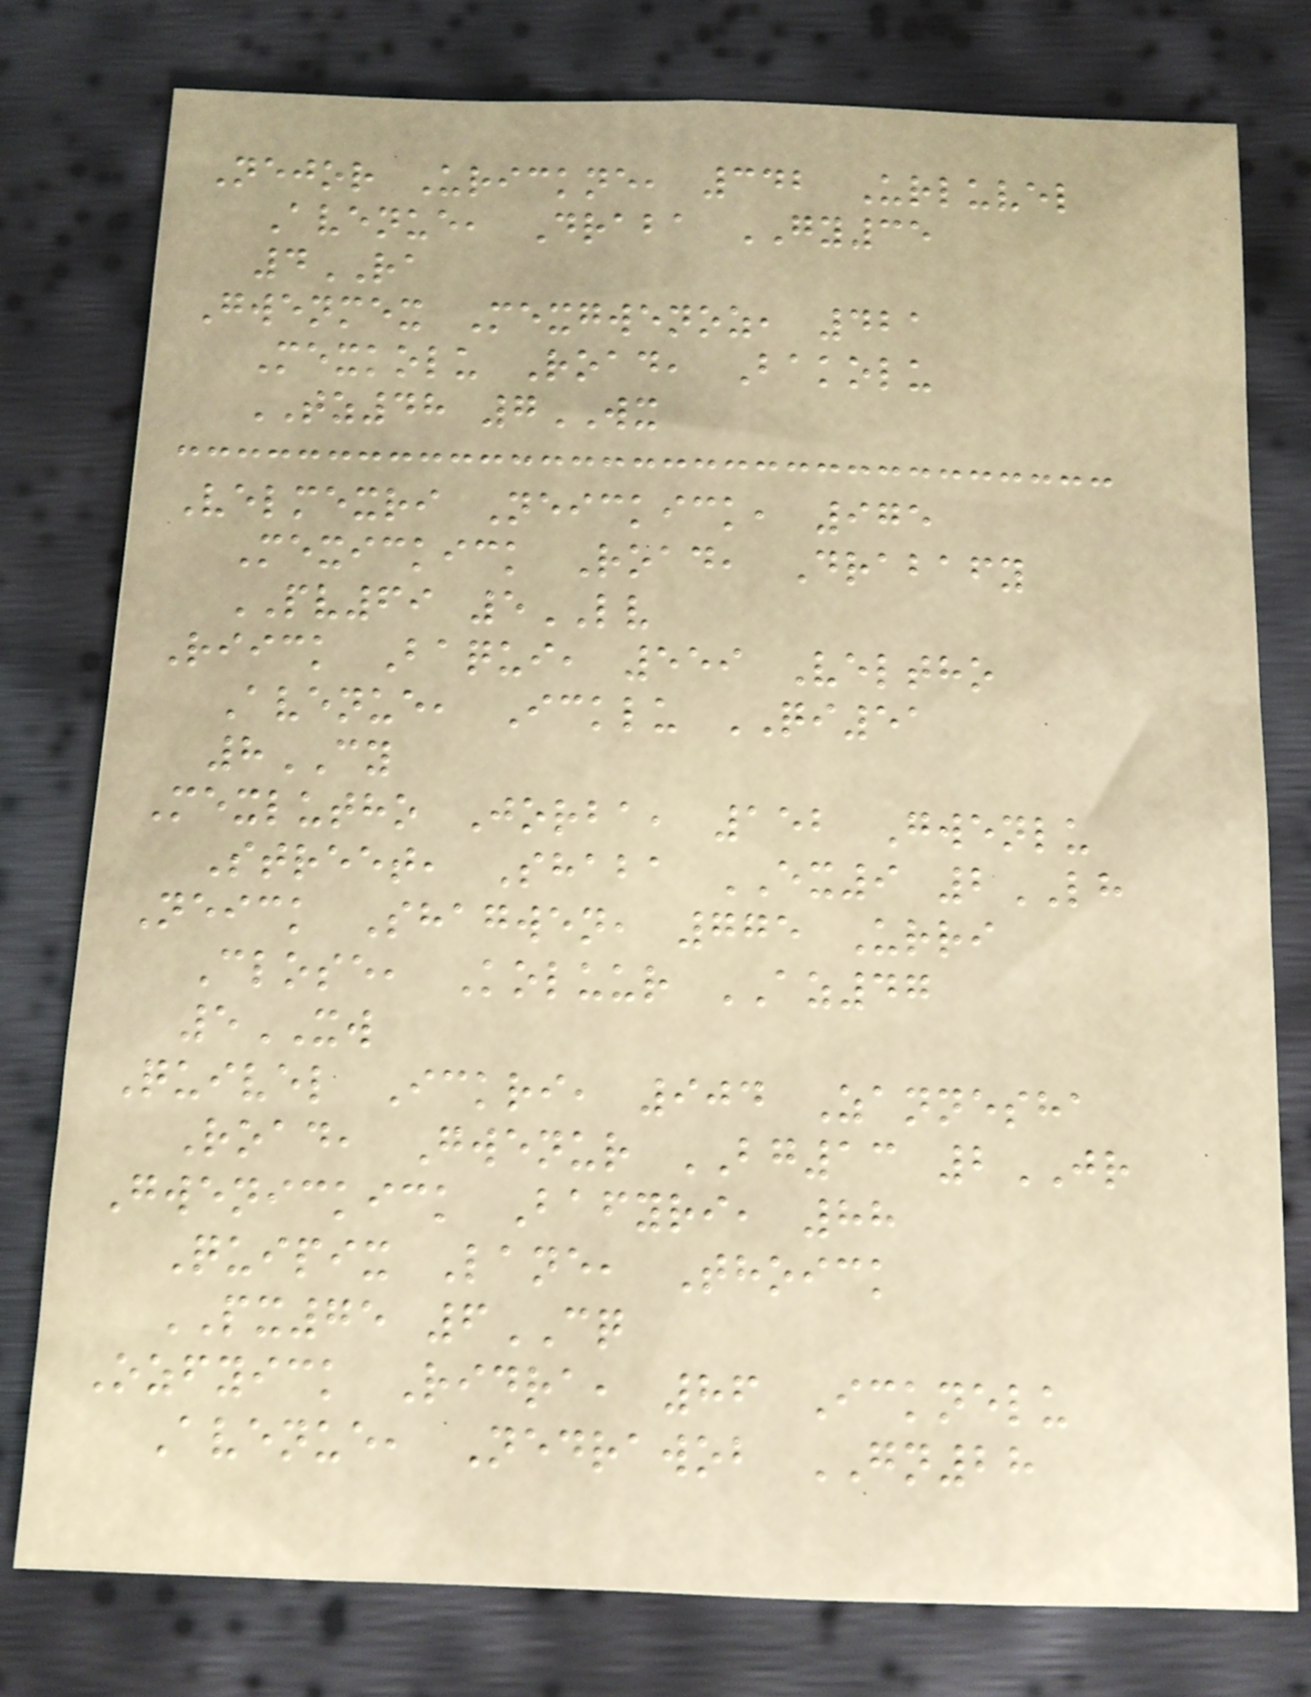Nejor Urickne, 342 Urluvel
Avenue, Draba GY35
4RA
Gwenmex Mexgwenoz, 421
Mexkolu Road, Bakolu
TZ48 7WX
Velmexri Neickick, 975
Mexickick Road, Drabafy
PV69 5LV
Riick Baqui, 559 Veltho
Avenue, Icklu QI51
8CY
Mexlutho Jorba, 152 Gwenlu
Street, Shaba EX9 2LH
Neick Shagwen, 775 Urri
Close, Koluur AZ47
5XW
Quivel Ickri, 904 Zannesha
Road, Gwenur BG13 2JR
Gwenickick Bafyri, 88
Quipix Lane, Thoick
PX75 6CQ
Ozfyick Ridra, 86 Icknelu
Avenue, Nedrawob GN28
